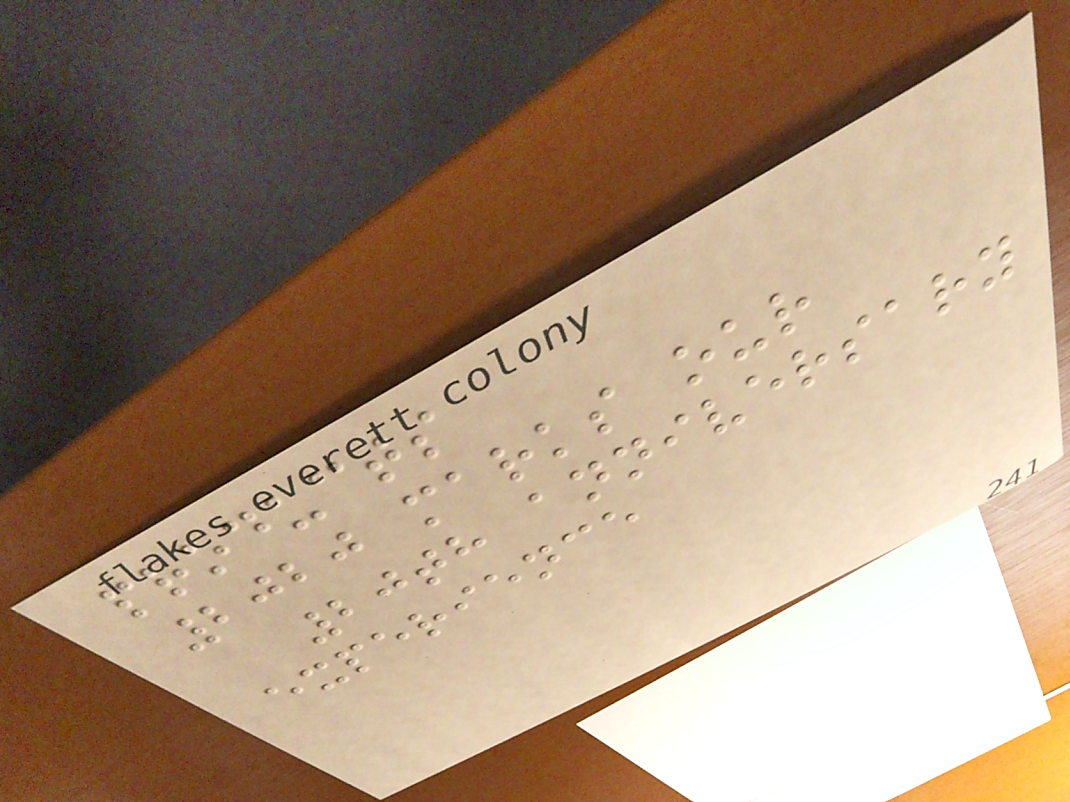products
2020 marks our
20th anniversary
experience
